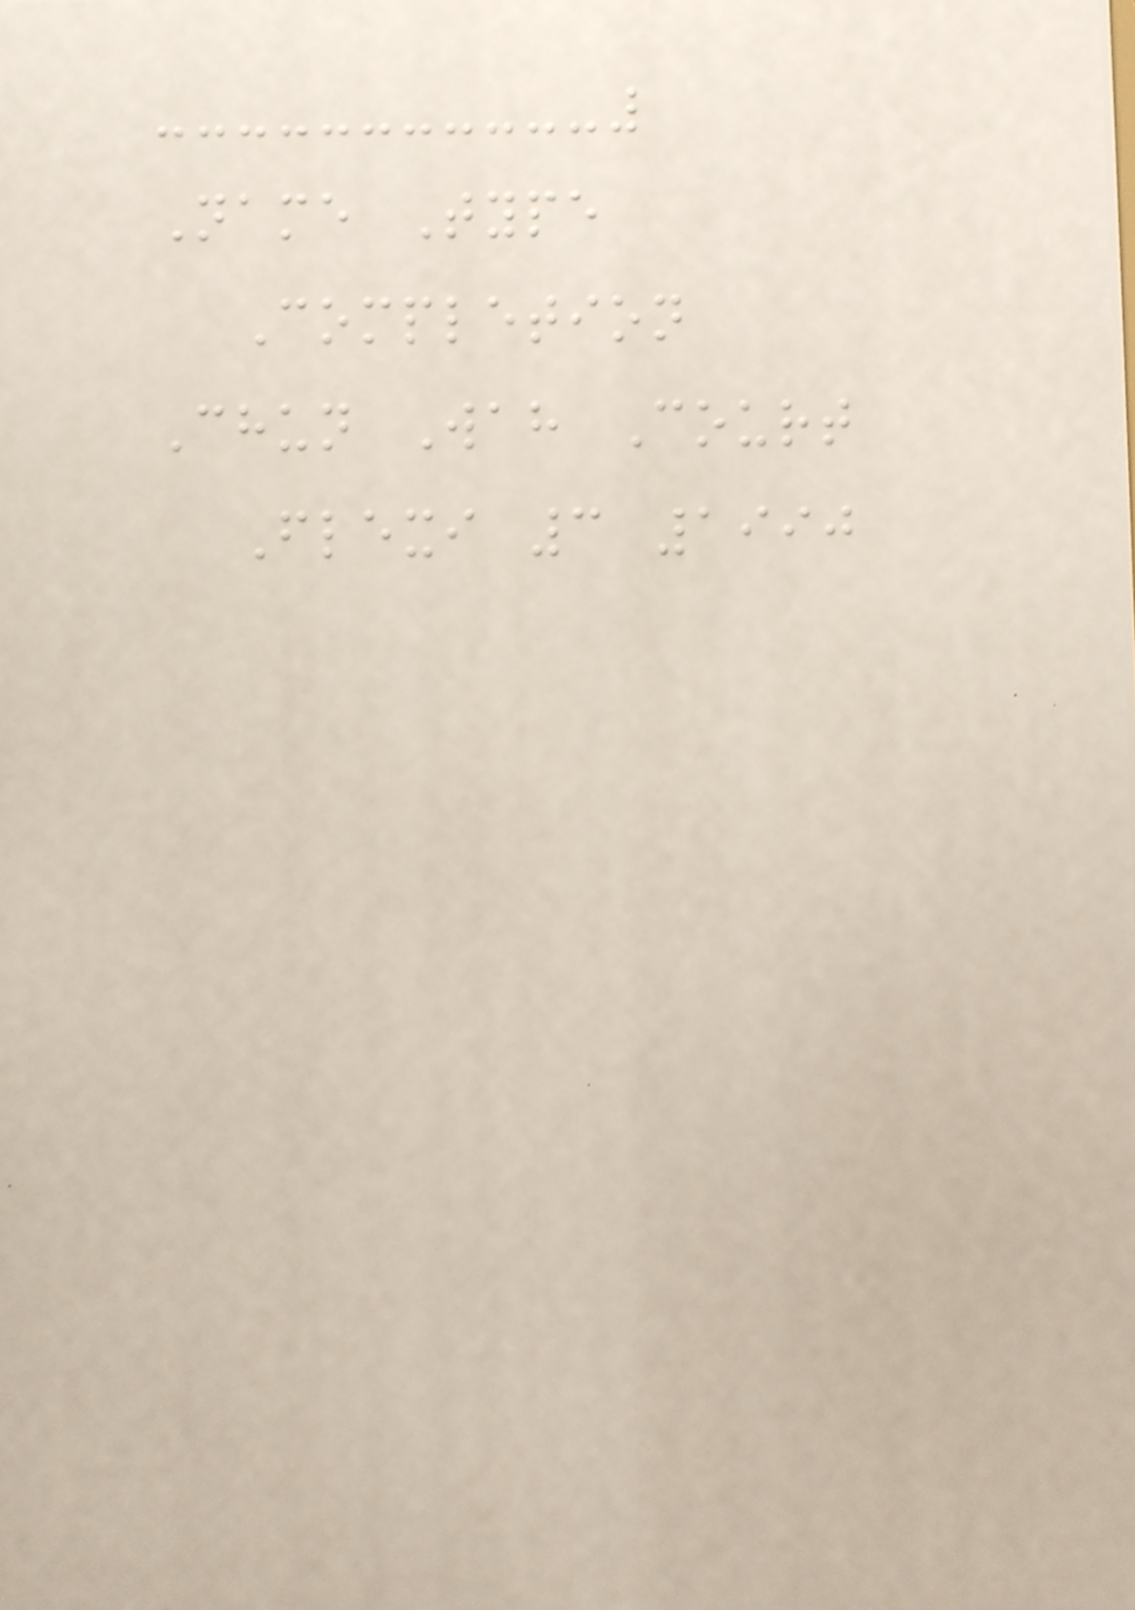Name Type
Completion
Chun Wah Court
Flexi 3 1990
